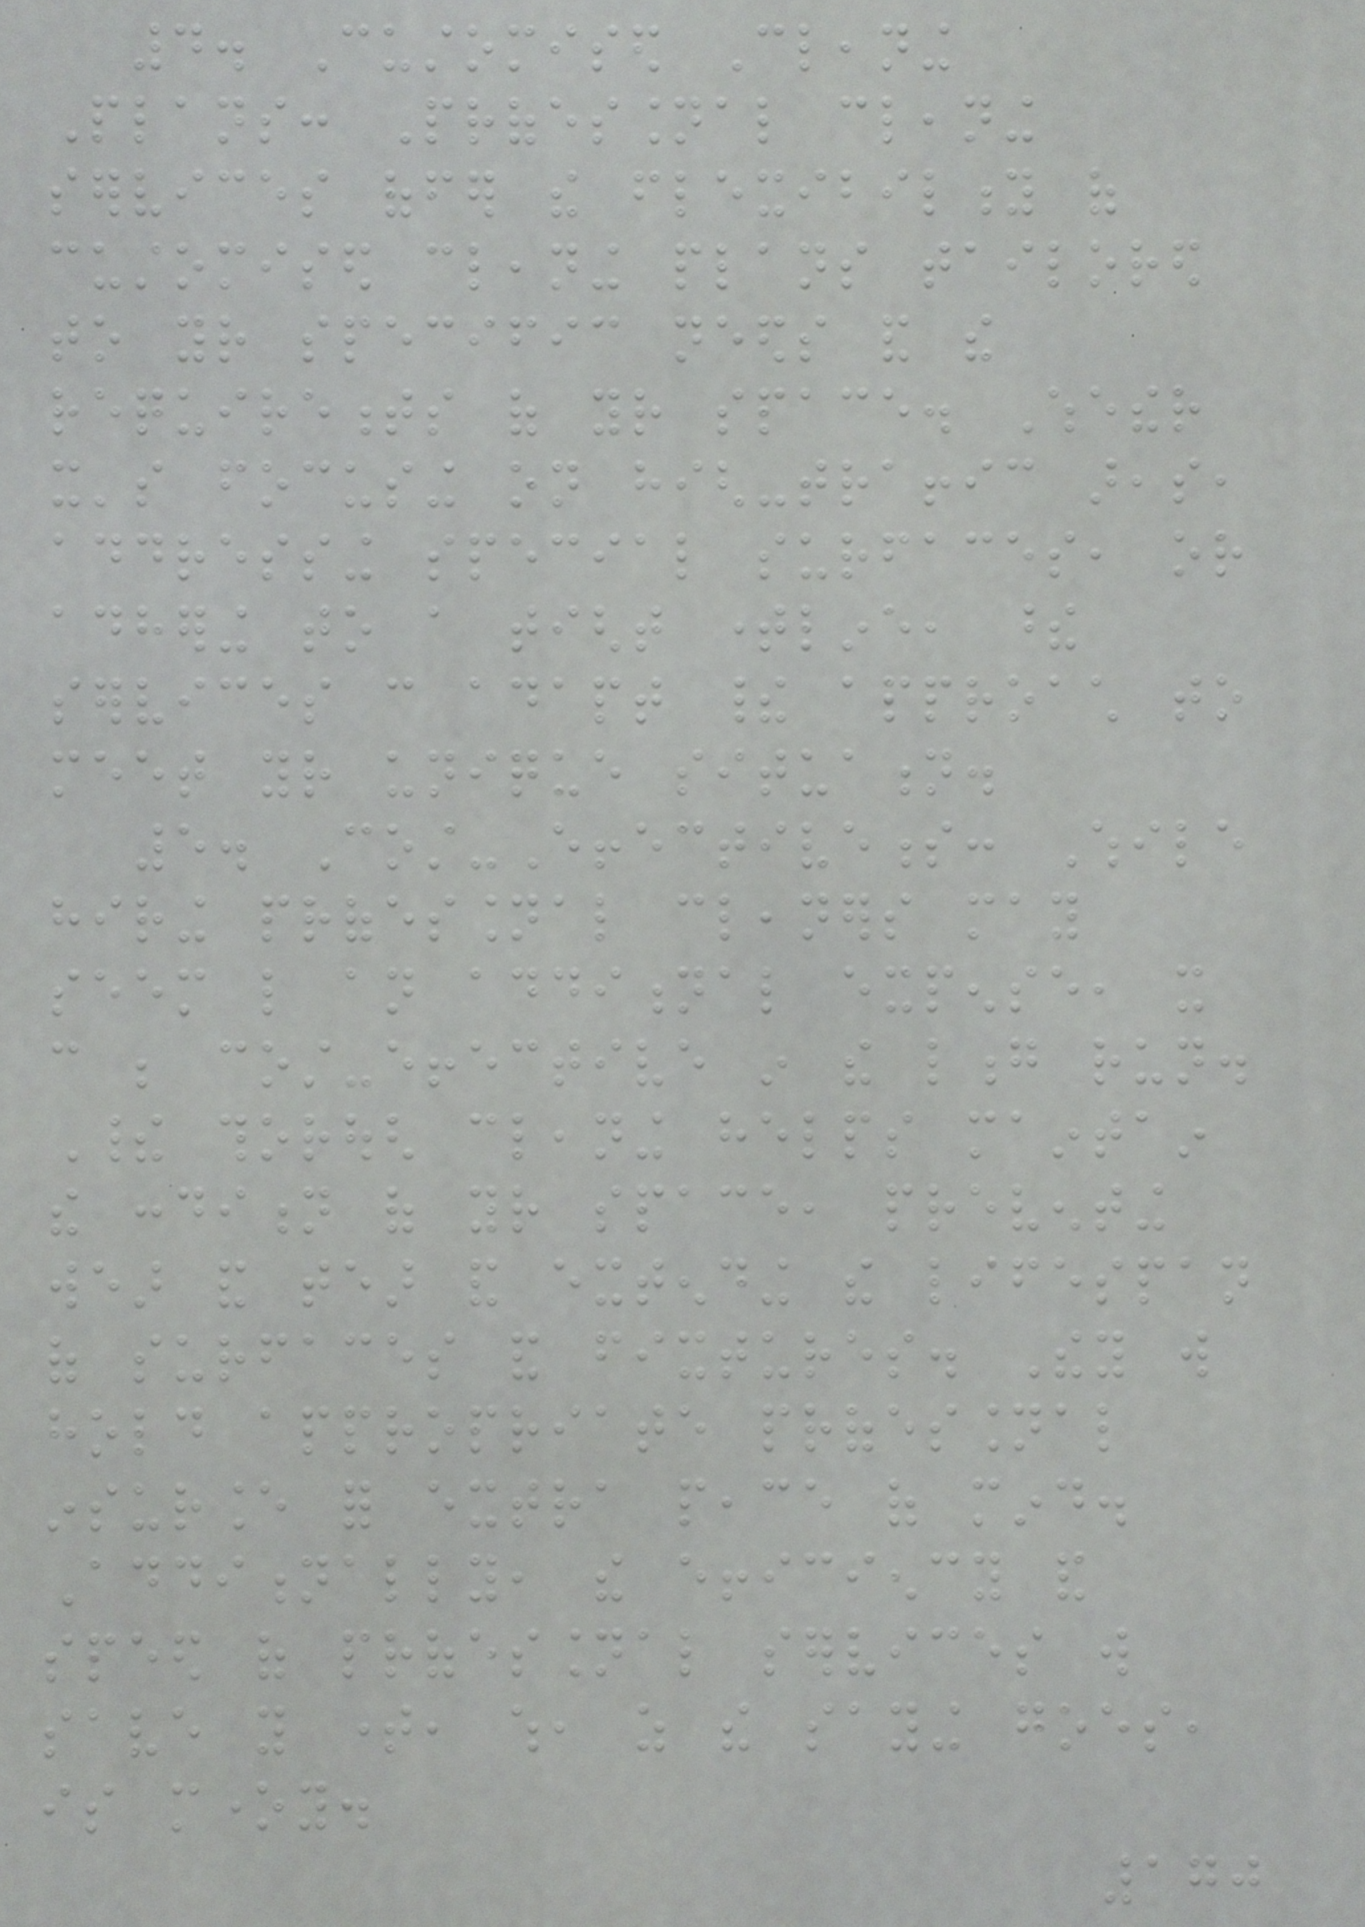4. Customised Cleaning
Plans: Professional cleaning
services offer the flexibility of
customised cleaning plans tailored
to your specific needs and the
requirements of your space. Whether
it's focusing on high-traffic areas,
addressing special surfaces, or
adhering to a tight timeline, these
services can adapt their approach to
meet your unique situation.
5. Cost-Effectiveness: While
hiring professional cleaners may
seem like an additional expense, it
can be cost-effective in the long run.
Their thorough cleaning helps maintain
the condition of your space, preventing
wear and tear and extending the lifespan
of surfaces and fixtures. They will
hold appropriate professional
insurance for extra peace of mind.
Additionally, the efficiency and
speed of professional services will
save you time, which, as the saying goes,
is money.
170
